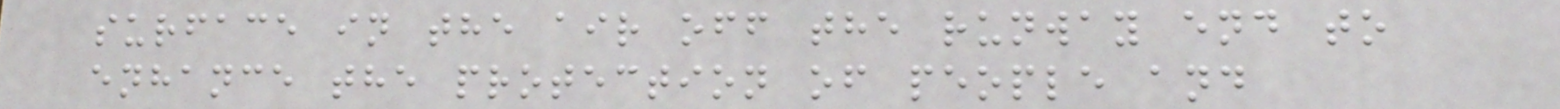surface in the air off the runway end to
enhance the protection of people and
